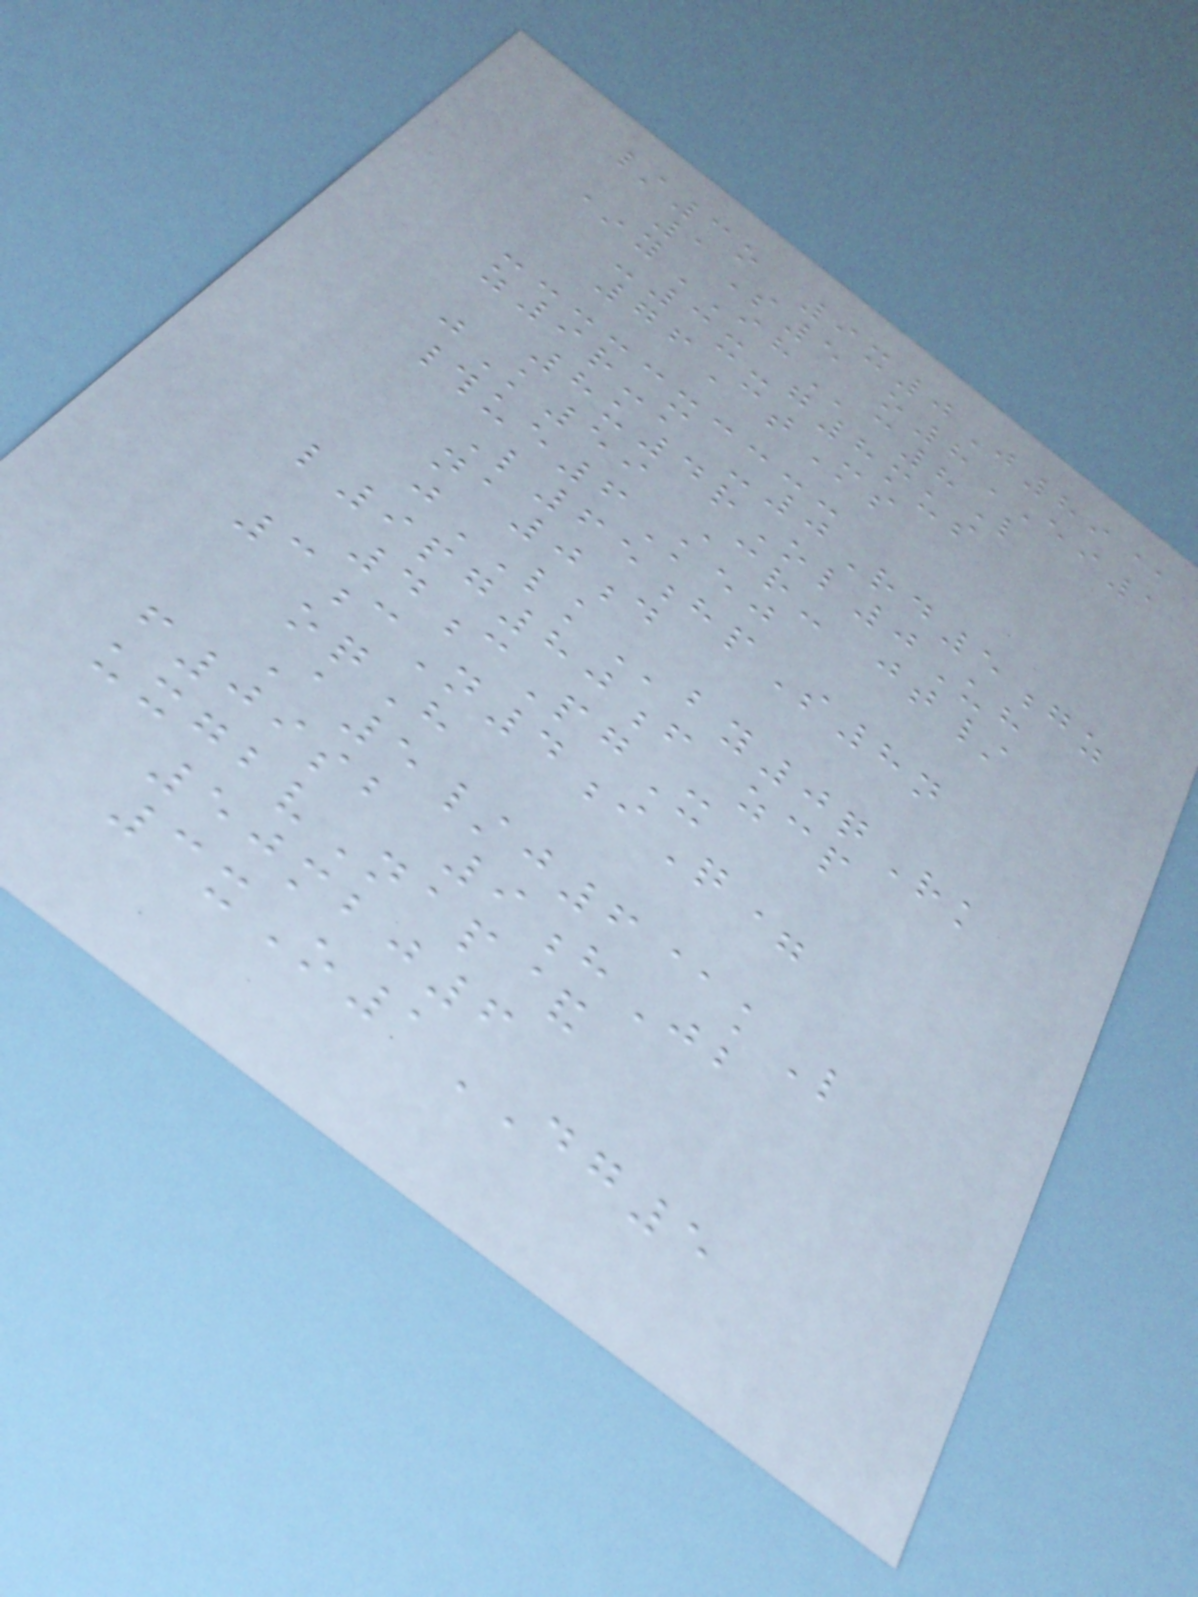/3o 9x0J89@
1S5 o8EI1
*yIHc8L
-3x-g8mus
76CtMs
z9r-m -0Rd5gz
8u4rOl0Uh
jK59 Cr- jt/
#ue6Kej
L65hpS8n
na0d
jLKby0qRk
l9pg80f zcp
4cPgX
3cN4iQ=
oqH
A5/j6@kL
f09sb 9hJb
uxgbvNap&
50mbj6
3xO1DG5
